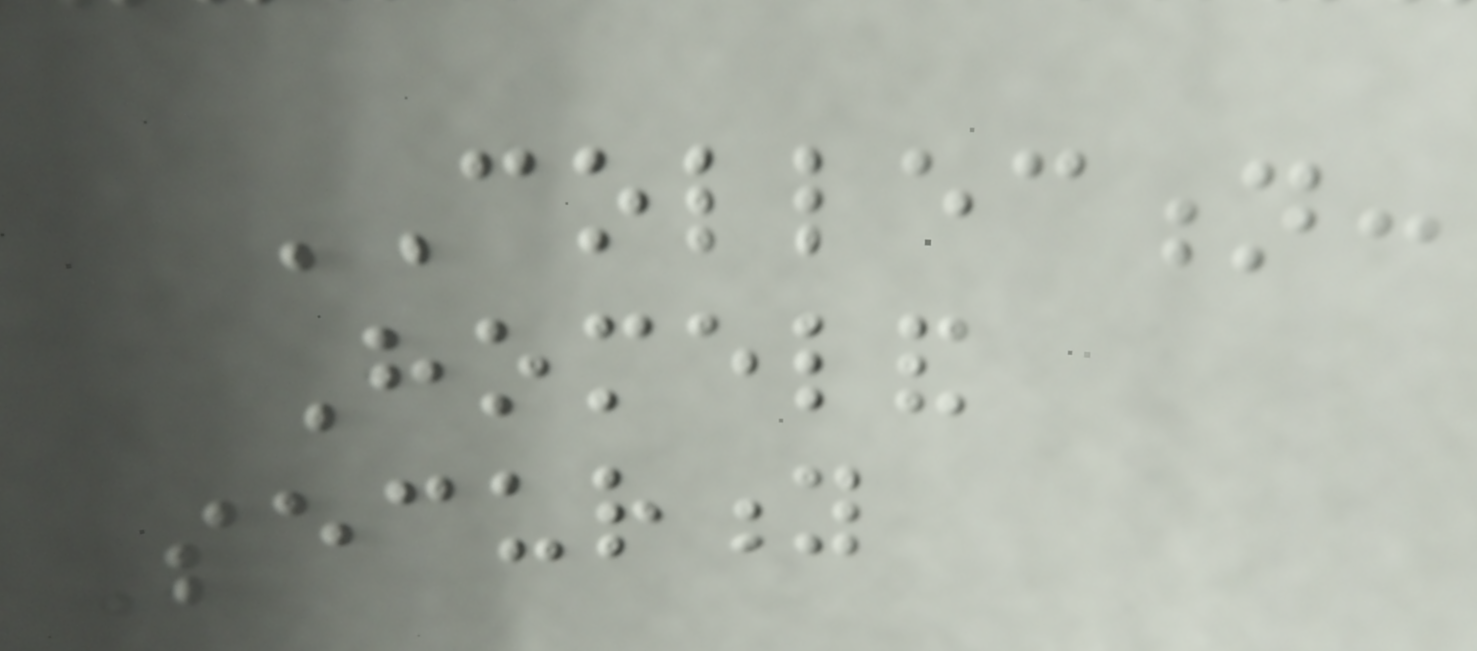COLLECTION:
Homeland
Security
